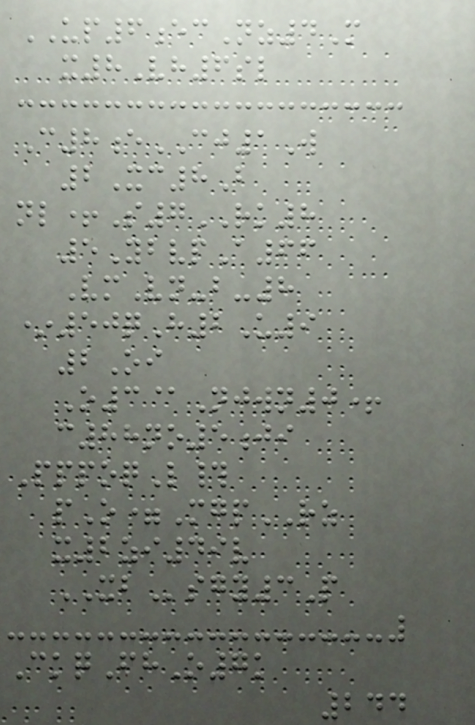UP6ecNz4M
x8Vh6sl
C8eCJ1W
2Xc8B
nl+S7RK8
5YbvpA66
VmVn-b-8
*50qH2U9
2Oi
O3@Njwn0+
c88no5ji
PppoqL#
pO=MgpRZ
x2zi49v
XBsgy3P
CkqFhO7k
244
